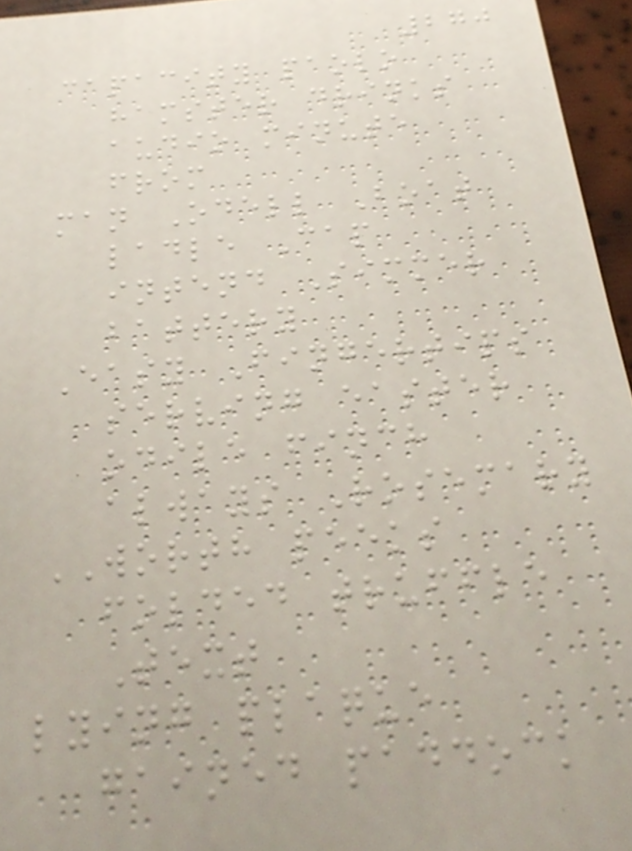270
capacity paolo
hamster drinks
audio minute
from
man Odell Boat
ladle Cap
intend Simmer
battery
Easy Fingertips
serving easter
odile finch
always Rosemary
WORTH peeks
folded truffle
Text
lying plaque
gained paddock
